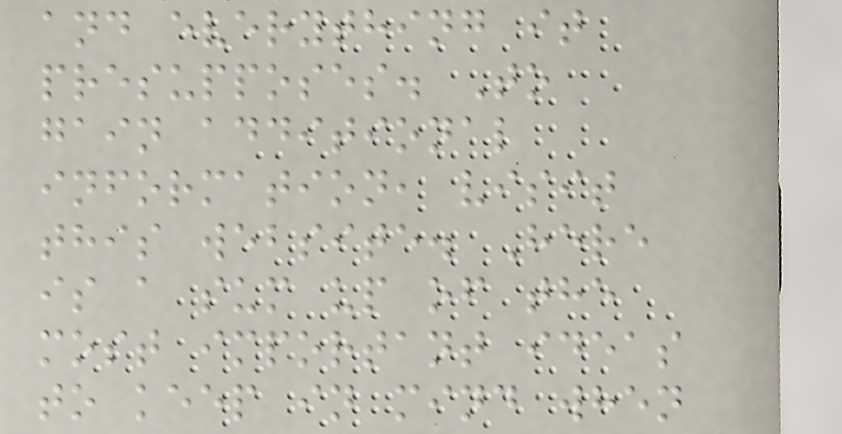and everything it
presupposes. To
gain additional
information, visit
this website. Here
is a sum up of the
most important ideas
to keep in mind when
